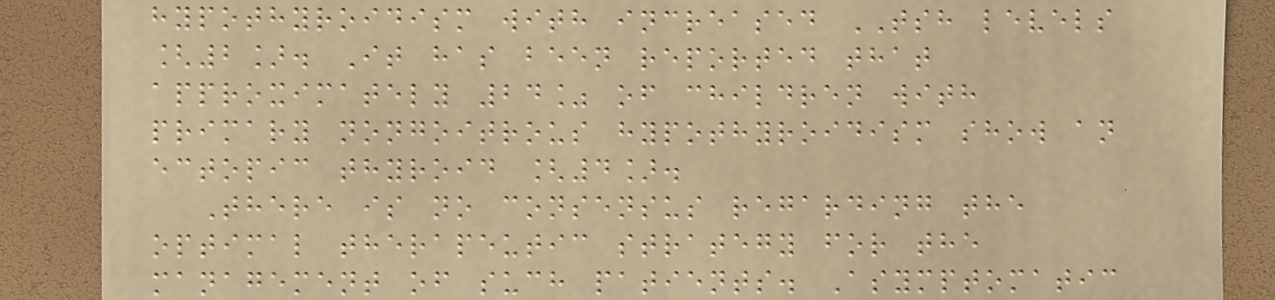hypothyroidism with increased TSH levels
[2]. It has been reported that
approximately 24% of children with
primary nongoitrous hypothyroidism show an
ectopic thyroid [4].
There is no consensus regarding the
optimal therapeutic strategy for the
management of such patients. Asymptomatic
